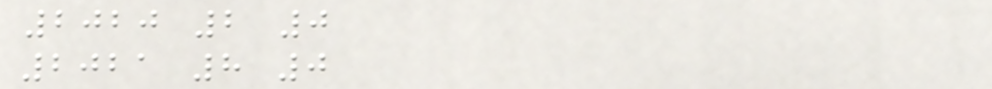2020 2 0
2021 8 0
